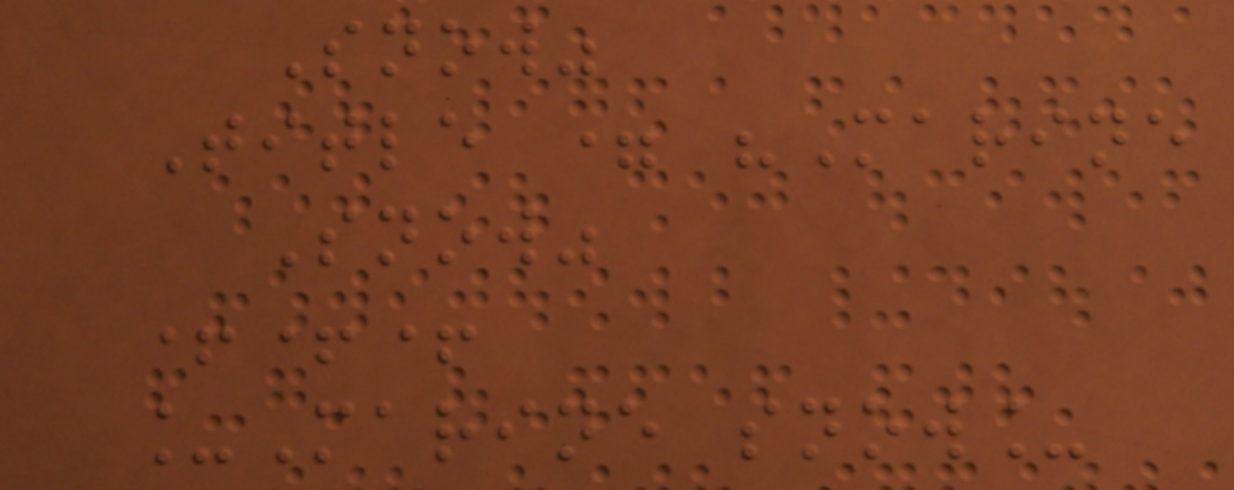Snow"
Title = "Marine
Snow"
+++
_Marine snow_
